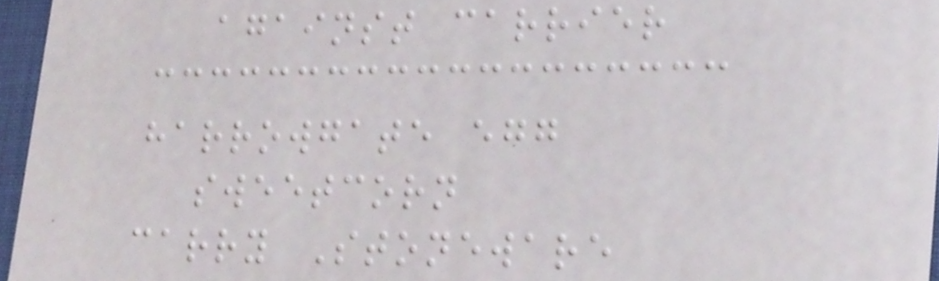against carrier
harrowgate egg
sweetcorn
carry Stoneware
